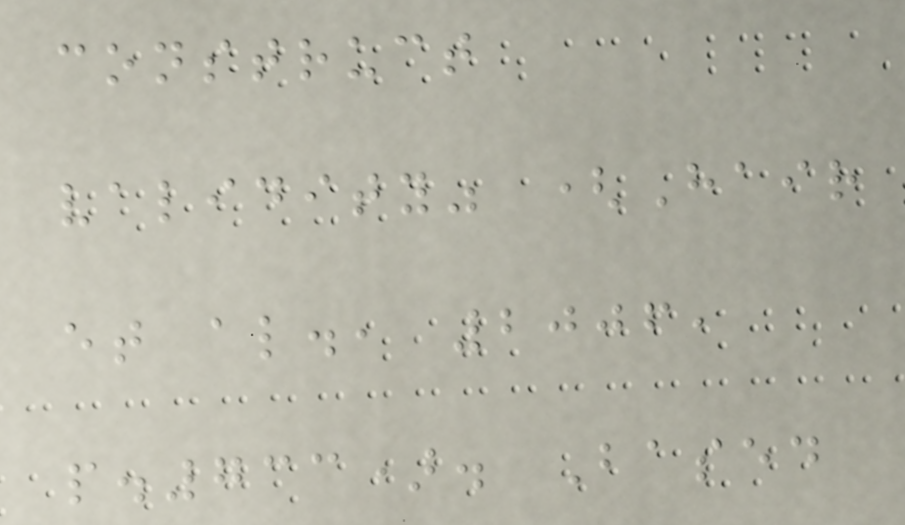construct
validity" (Hair
et al., 2006,
p.733). Based
